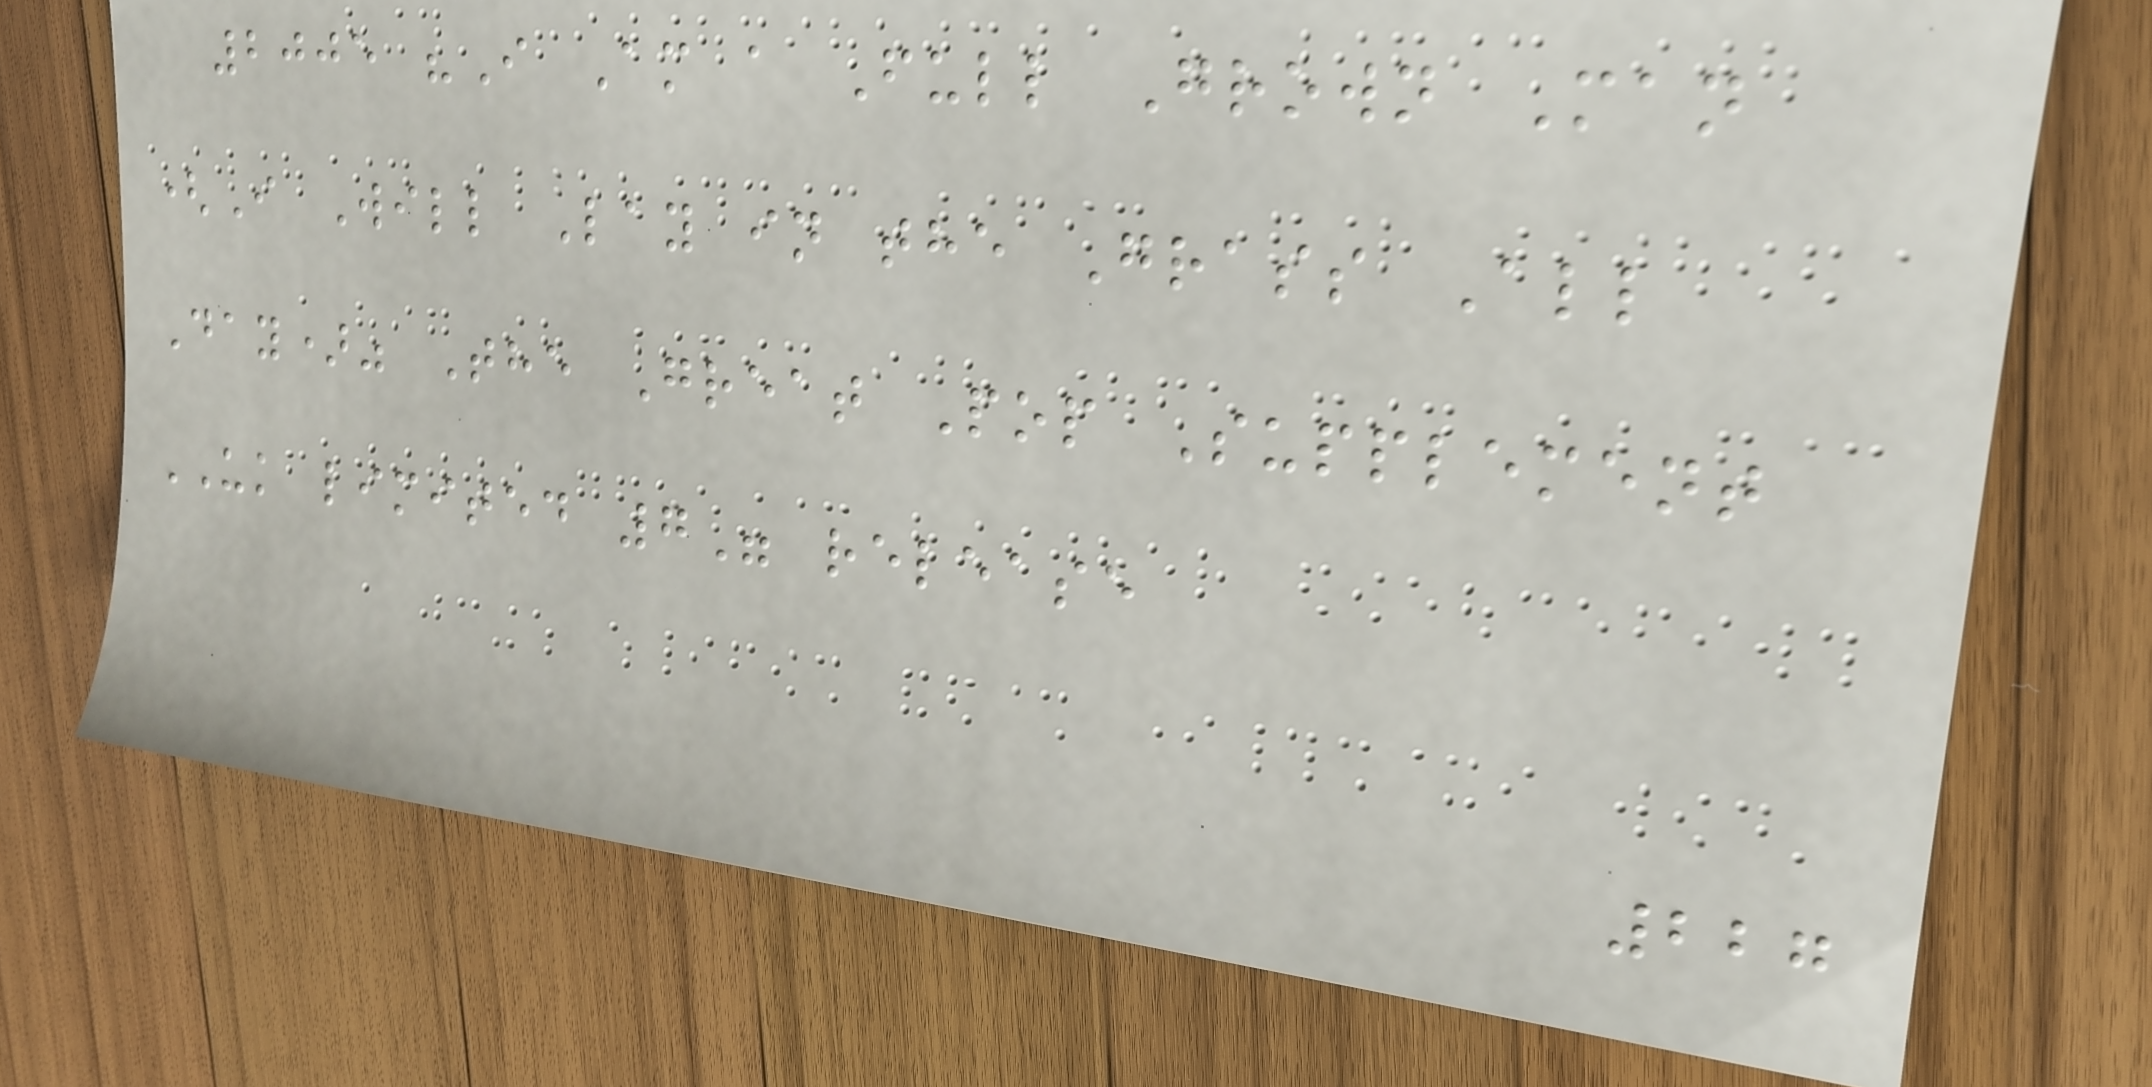2005 "I Am a Full Grown Man
(I Will Lay in the Grass All
Day)" The Great Pop Supplement
UK limited 7" release
227
